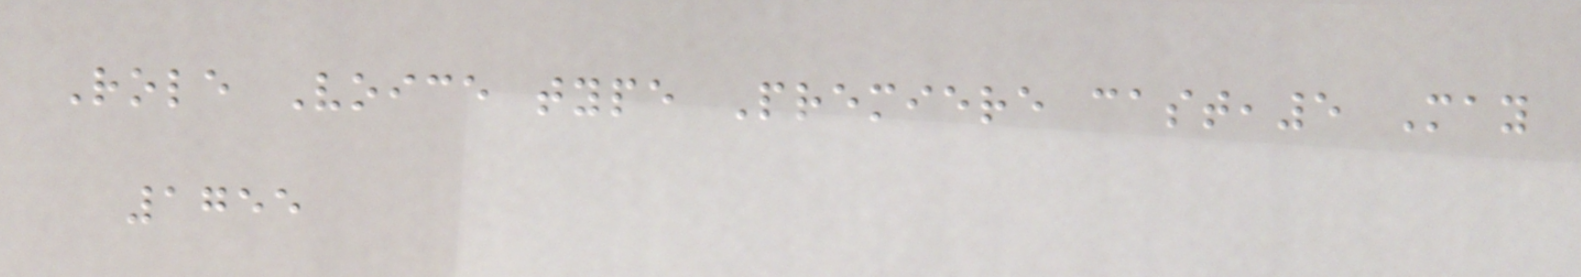Role Voice type Premiere cast,5 May
1755
